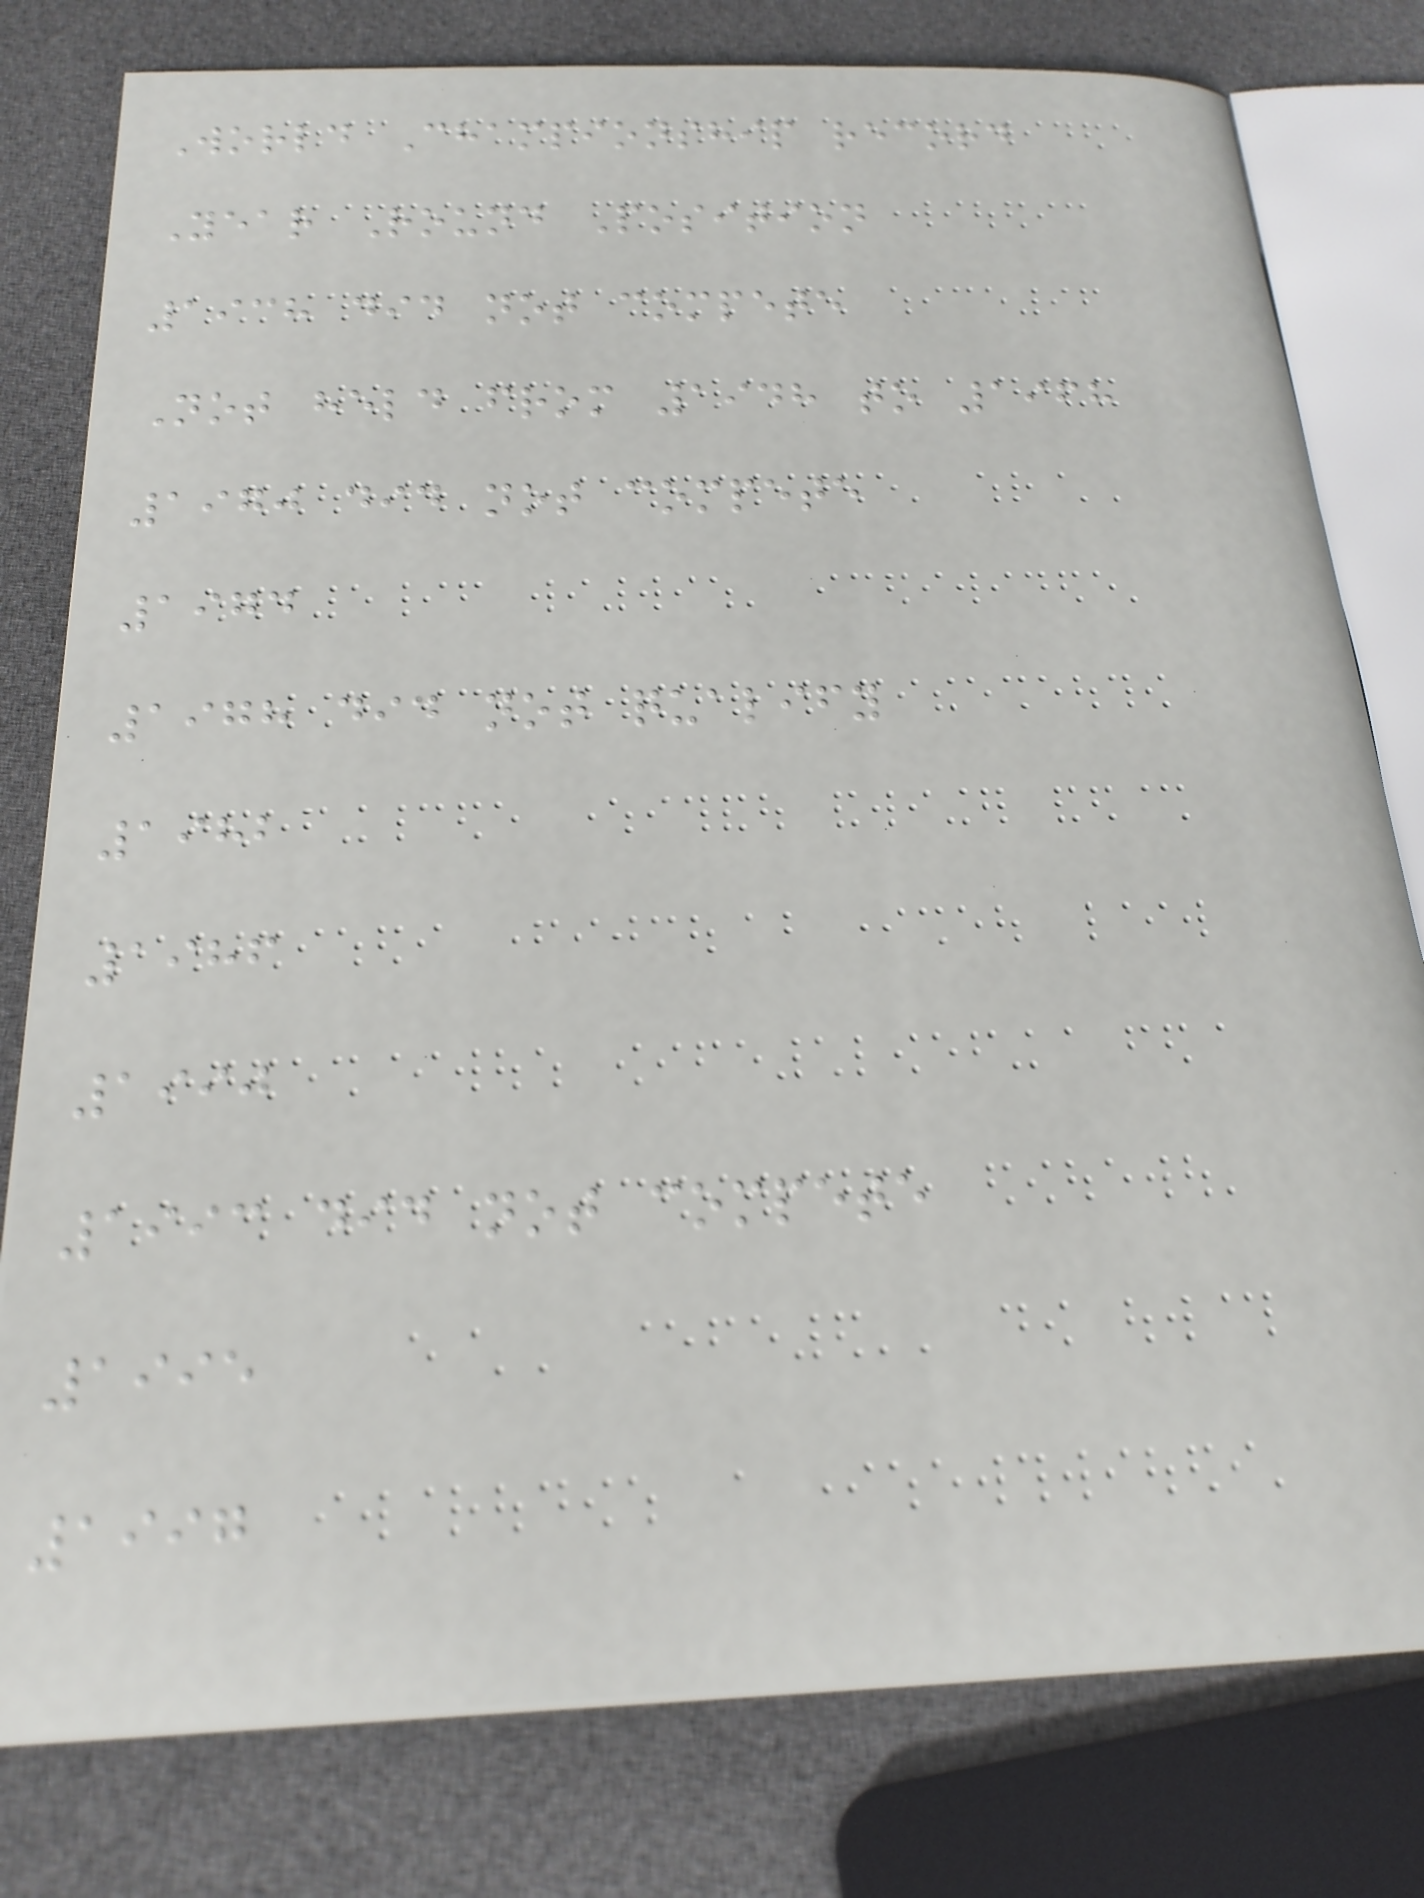World Championship record
Year Round Position
1938 did not compete
Not held from 1948 to 1968
1970 did not compete
1974
1978 did not qualify
1982
1986
1990
1993 did not compete
1995
1997
